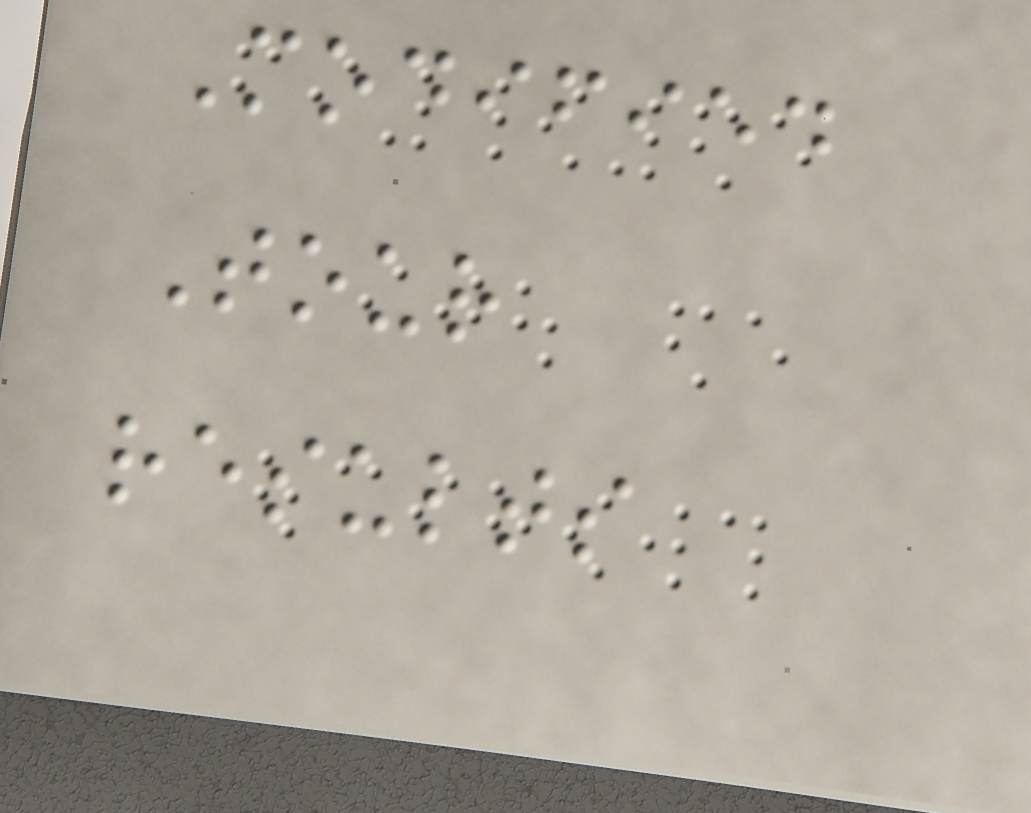Modified
Tour
results
